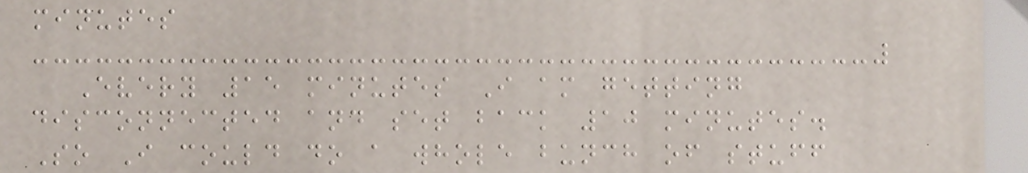minutes
Every 15 minutes I am getting
disconnected and set back 10 minutes.
So I could do a whole bunch of stuff
